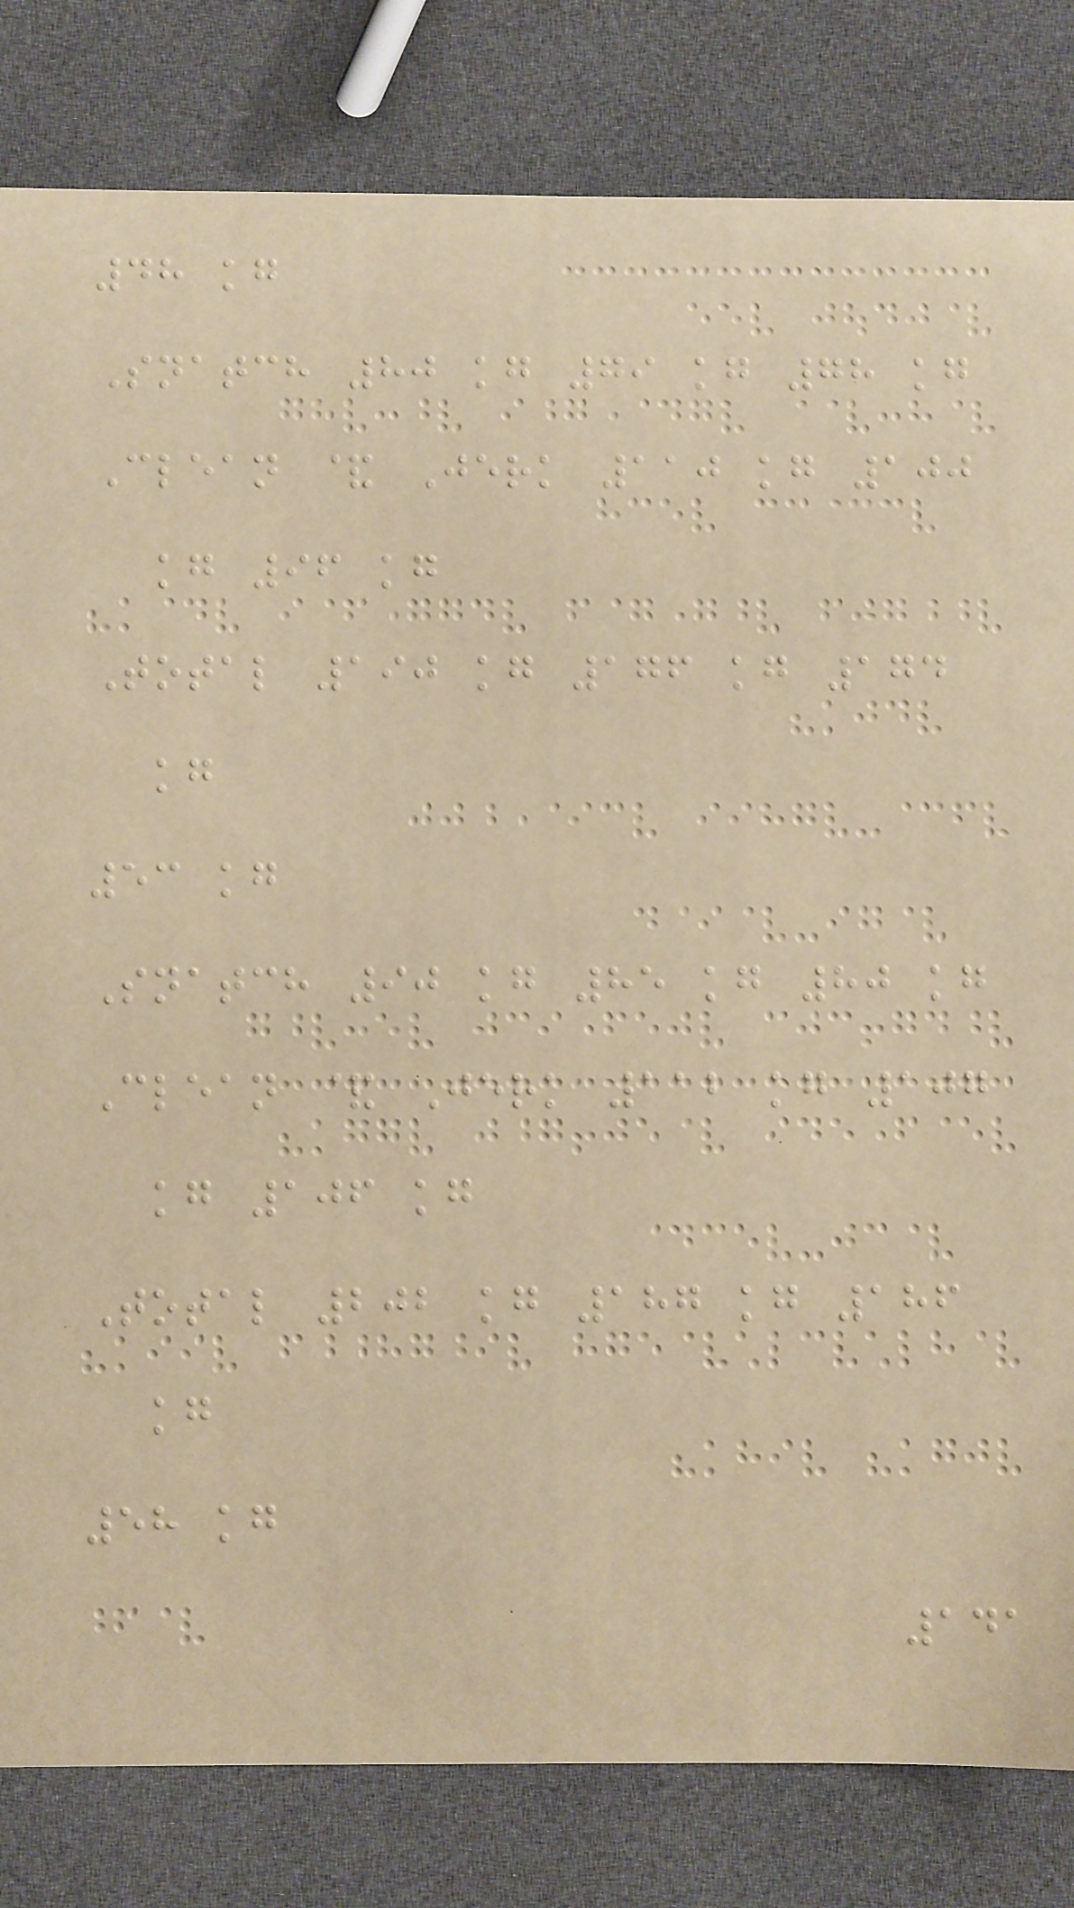48 kg
Snatch 80 kg 79 kg 78 kg
Clean & Jerk 110 kg 100
kg 96 kg
Total 190 kg 176 kg 174
kg
53 kg
Snatch 90 kg 85 kg 80 kg
Clean & Jerk 112 kg 107
kg 106 kg
Total 202 kg 187 kg 186
kg
58 kg
141
